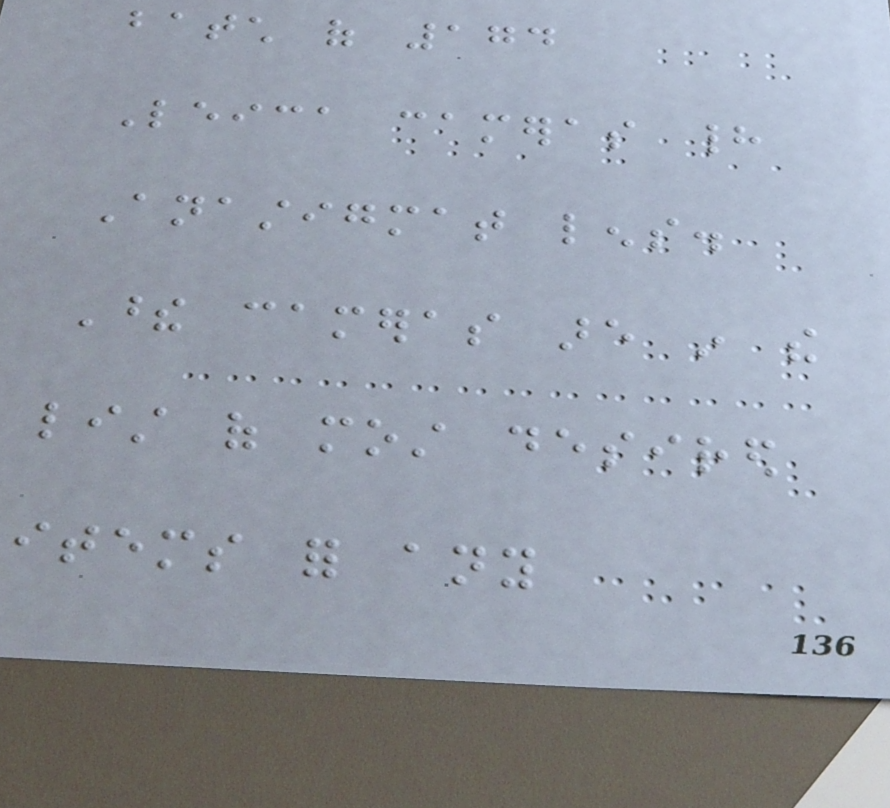batch of 174
Leica cameras had
Anastigmat lens.
These cameras are in the
list of most desired
items for any
